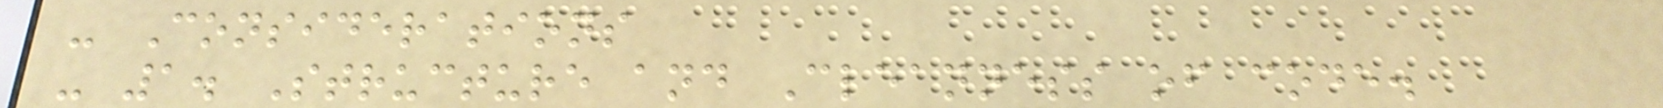- Considerations
- 1. Structure and Cleanness of code.
